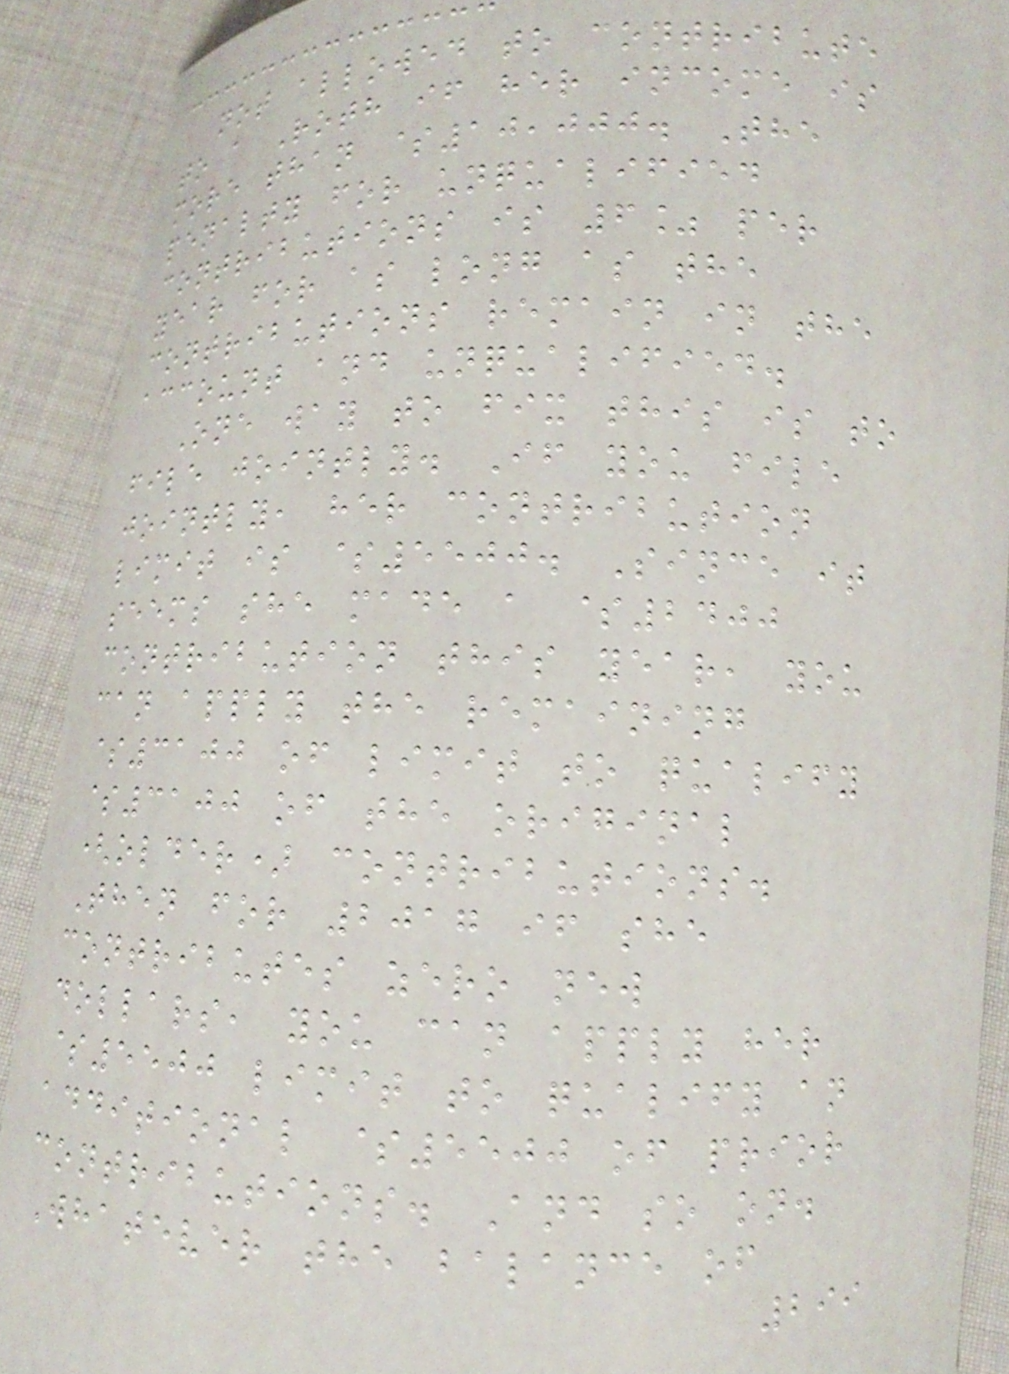not allowed to contribute
to a Roth if her income is
more than $10,000. The
penalty for unqualified
contributions is 6% per
year for as long as the
contributions remain in the
account and unqualified.
One way to fix this is to
file jointly. If you file
jointly, her contribution
limit is $5500. Since it
seems she made a $2400
contribution this year, you
can apply the remaining
$3100 of limit to qualify
$3100 of the original
(older) contributions.
Then for 2017 if she
contributes zero new
dollars, you can apply her
$5500 limit to qualify an
additional $5500 of prior
contributions. And so on.
Whatever the balance of
299
